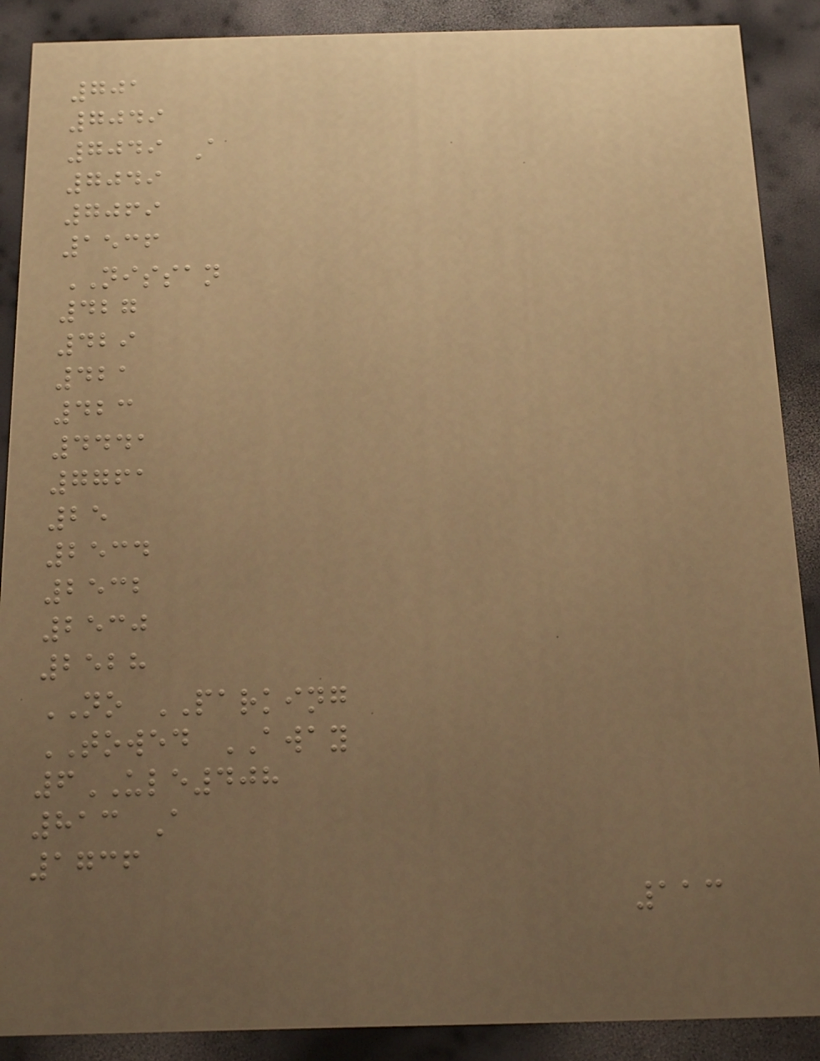701
7049
7049 A
7049
7069
1536
NISSAN
427
429
421
423
4441
7761
25
2534
2532
2530
2528
NO PARKING
TOWED AWAY
6ULE408
813 A
1736
113
